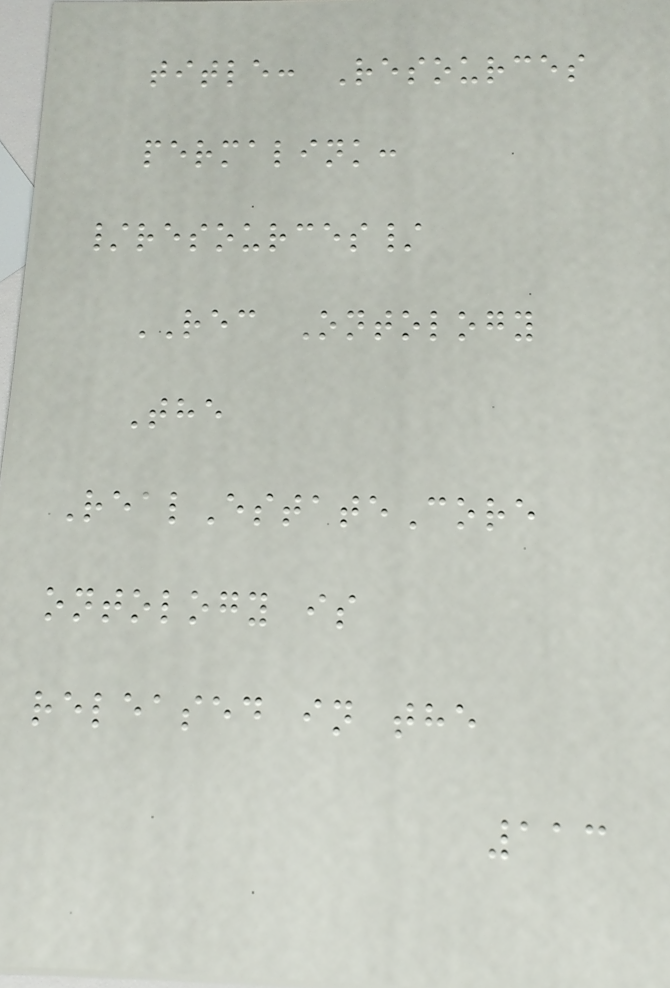title: Resources
permalink:
/resources/
REC Ontology
The
RealEstateCore
ontology is
released in the
113
